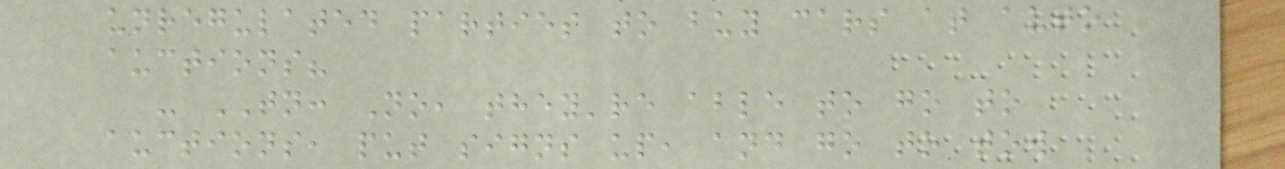unregulated parties to buy cars at auto
auctions?
- TN: No, they're able to go to
auctions, put signs up, and go to tow
